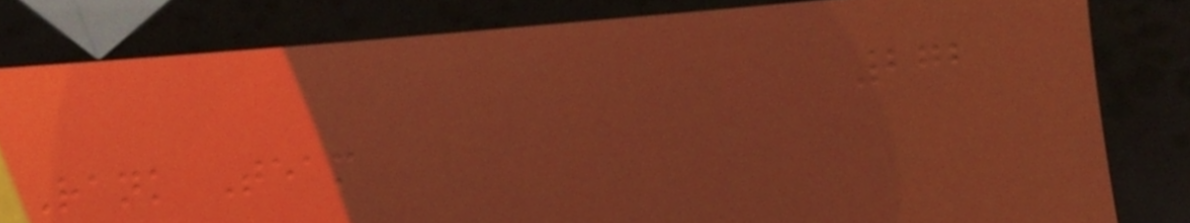272
Rank Team
